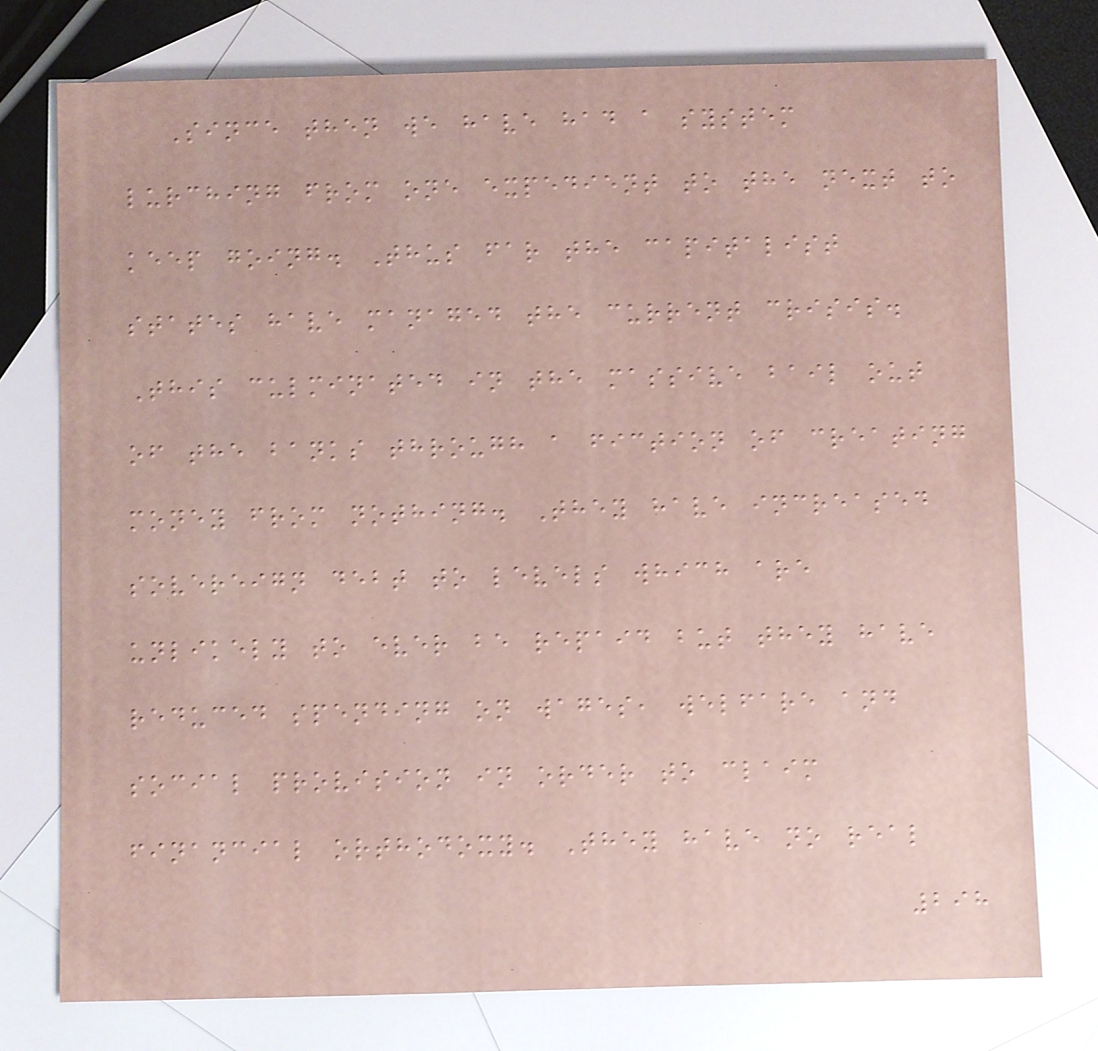Since then we have had a system
lurching from one expedient to the next to
keep going. Thus far the capitalist
states have managed the current crisis.
This culminated in the massive bail out
of the banks through a fiction of creating
money from nothing. They have increased
sovereign debt to levels which are
unlikely to ever be repaid but they have
reduced spending on wages, welfare and
social provision in order to claim
financial orthodoxy. They have no real
298
